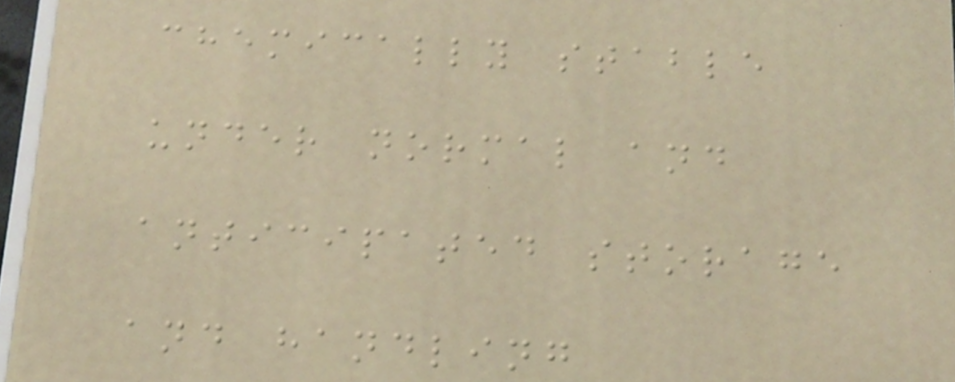chemically stable
under normal and
anticipated storage
and handling
